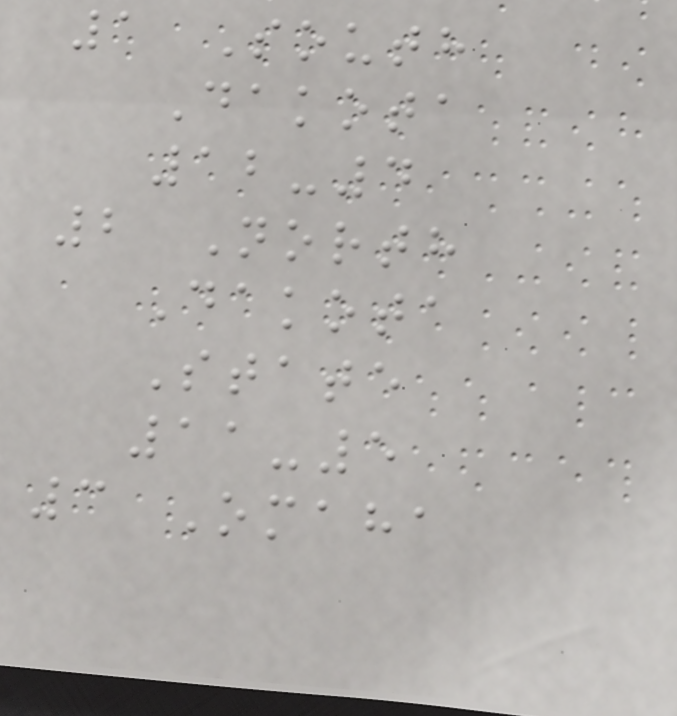1 South
Dakota
12-4
2 North
Dakota
State
11-5
3 Omaha
